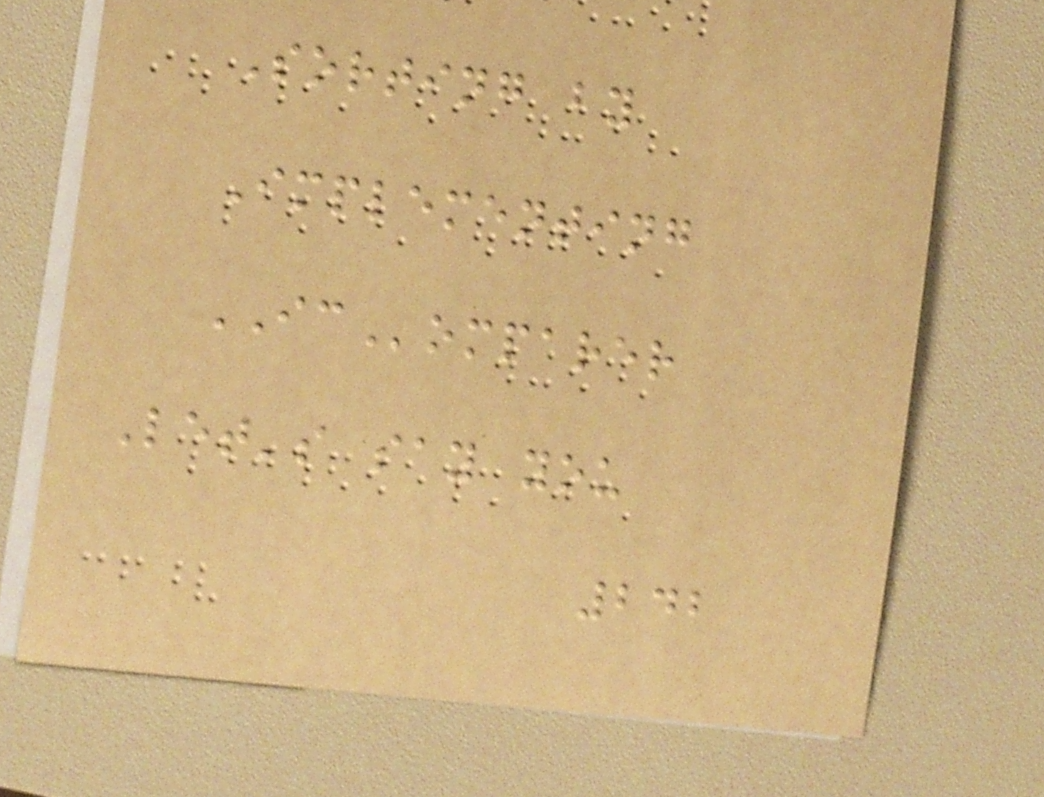Sorting by
Implementing
IComparer
Let's say you
242
